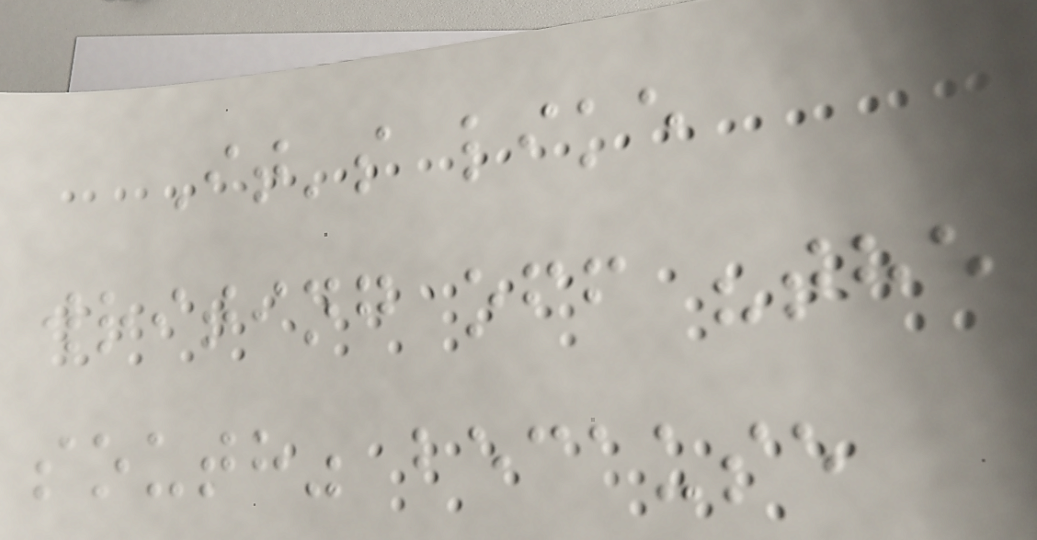It's like
writing off "the
south" because
